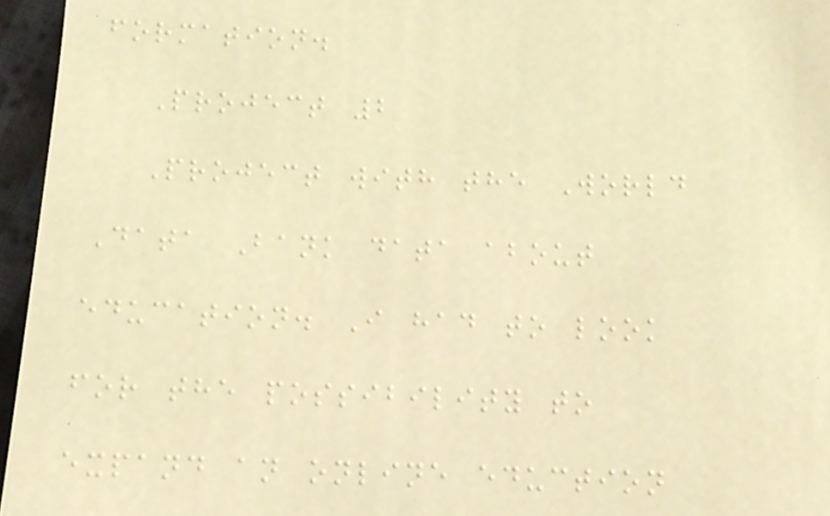formation.
Project 2
Project with the World
Data Bank data about
education. I had to look
for the possibility to
expand an online eduction
